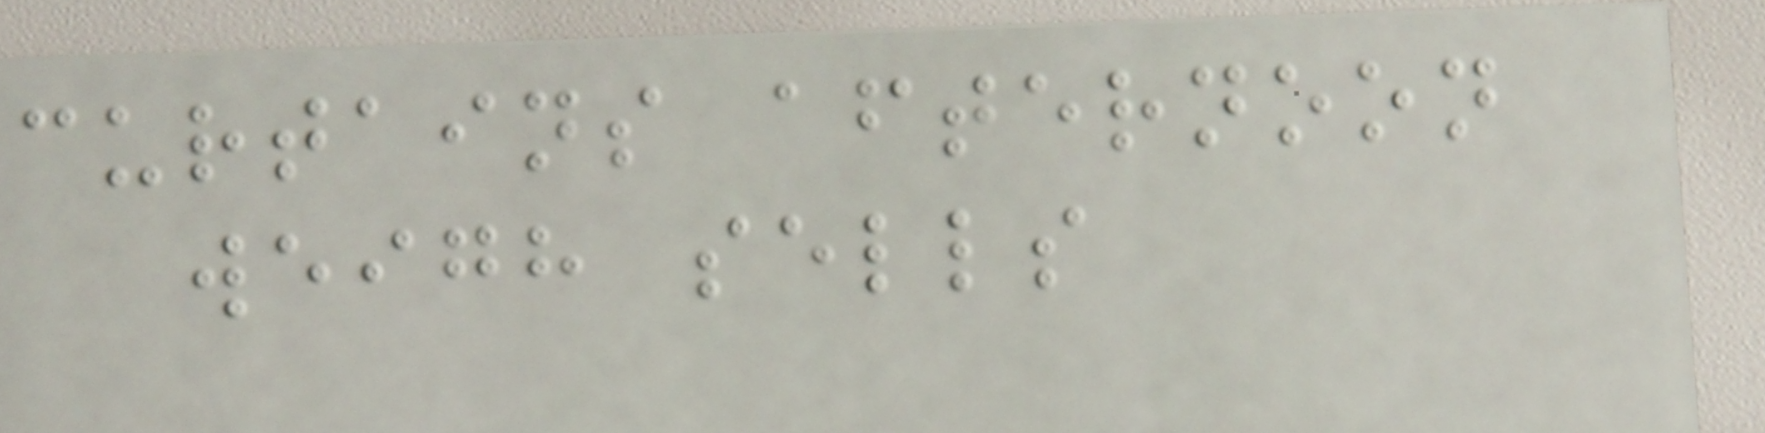curtains afternoon
weigh sells
